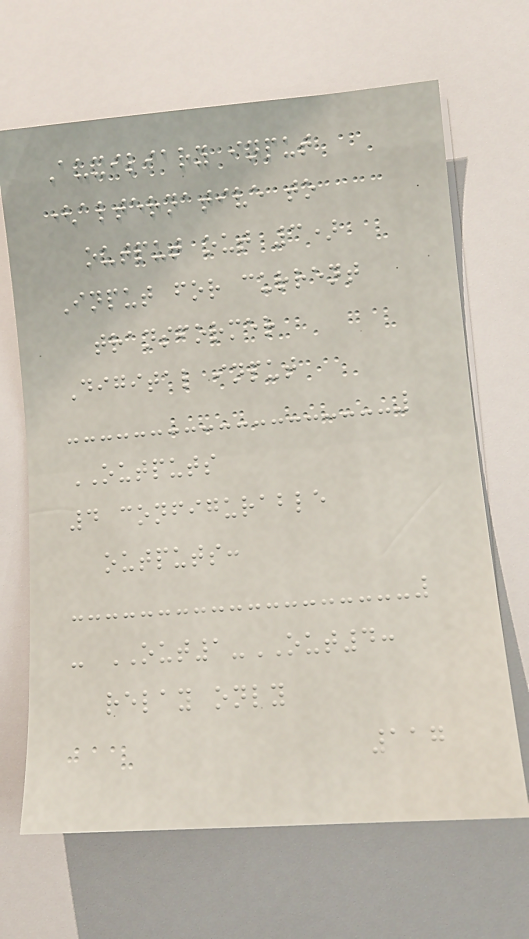Auxiliary input
(alternative to
output out 3)
Input for current
transformer
Digital input
OUTPUTS
4 configurable
outputs:
- OUT1-OUT4:
relay only
117
